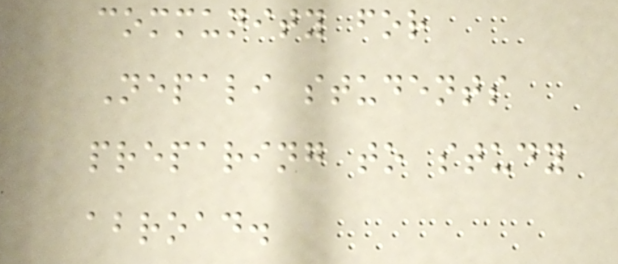community for
Nepali students
preparing to study
abroad.
